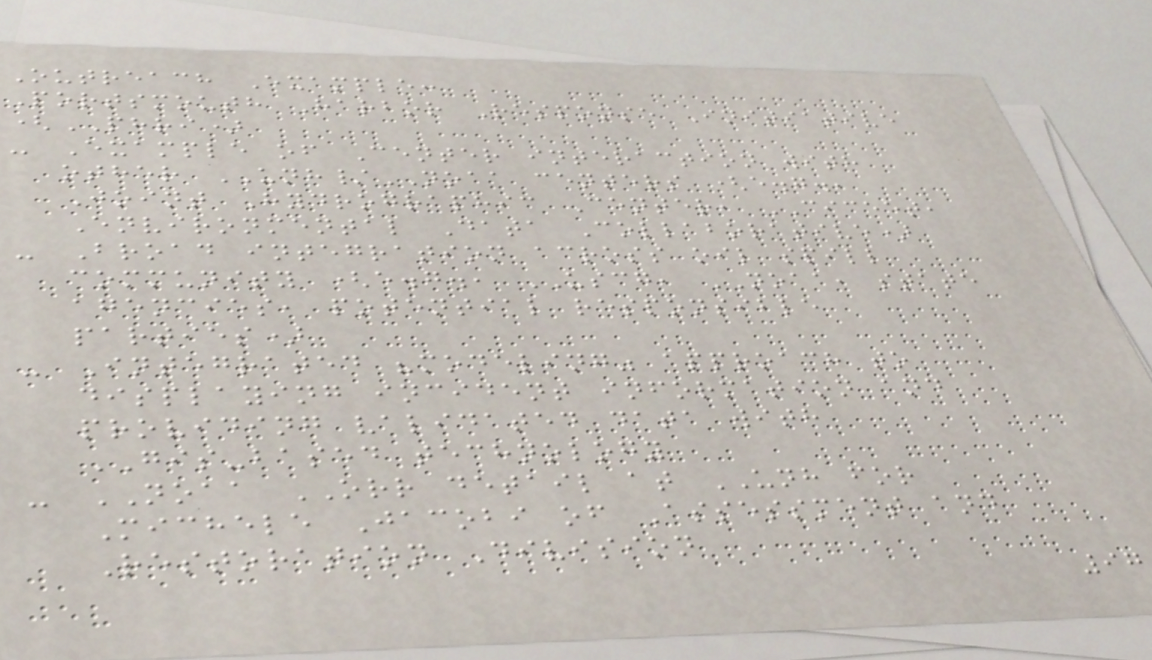Outreach Example:
Portsmouth Harbor Response Initiative
(PHRI)
- Example of Center interaction with
other UNH/NOAA centers (e.g.,
Joint Hydrographic Center, CICEET,
Environmental Data Collaborative)
- Broad integration across oil spill
community (e.g., USCG, NOAA, state
agencies, potential responsible
parties)
- Integrated "modeling" approach to
displaying incident information and
providing validated data with
GIS-based technology
- NOAA ORR detail at UNH for
Michele Jacobi of Assessment and
Restoration Division
97
